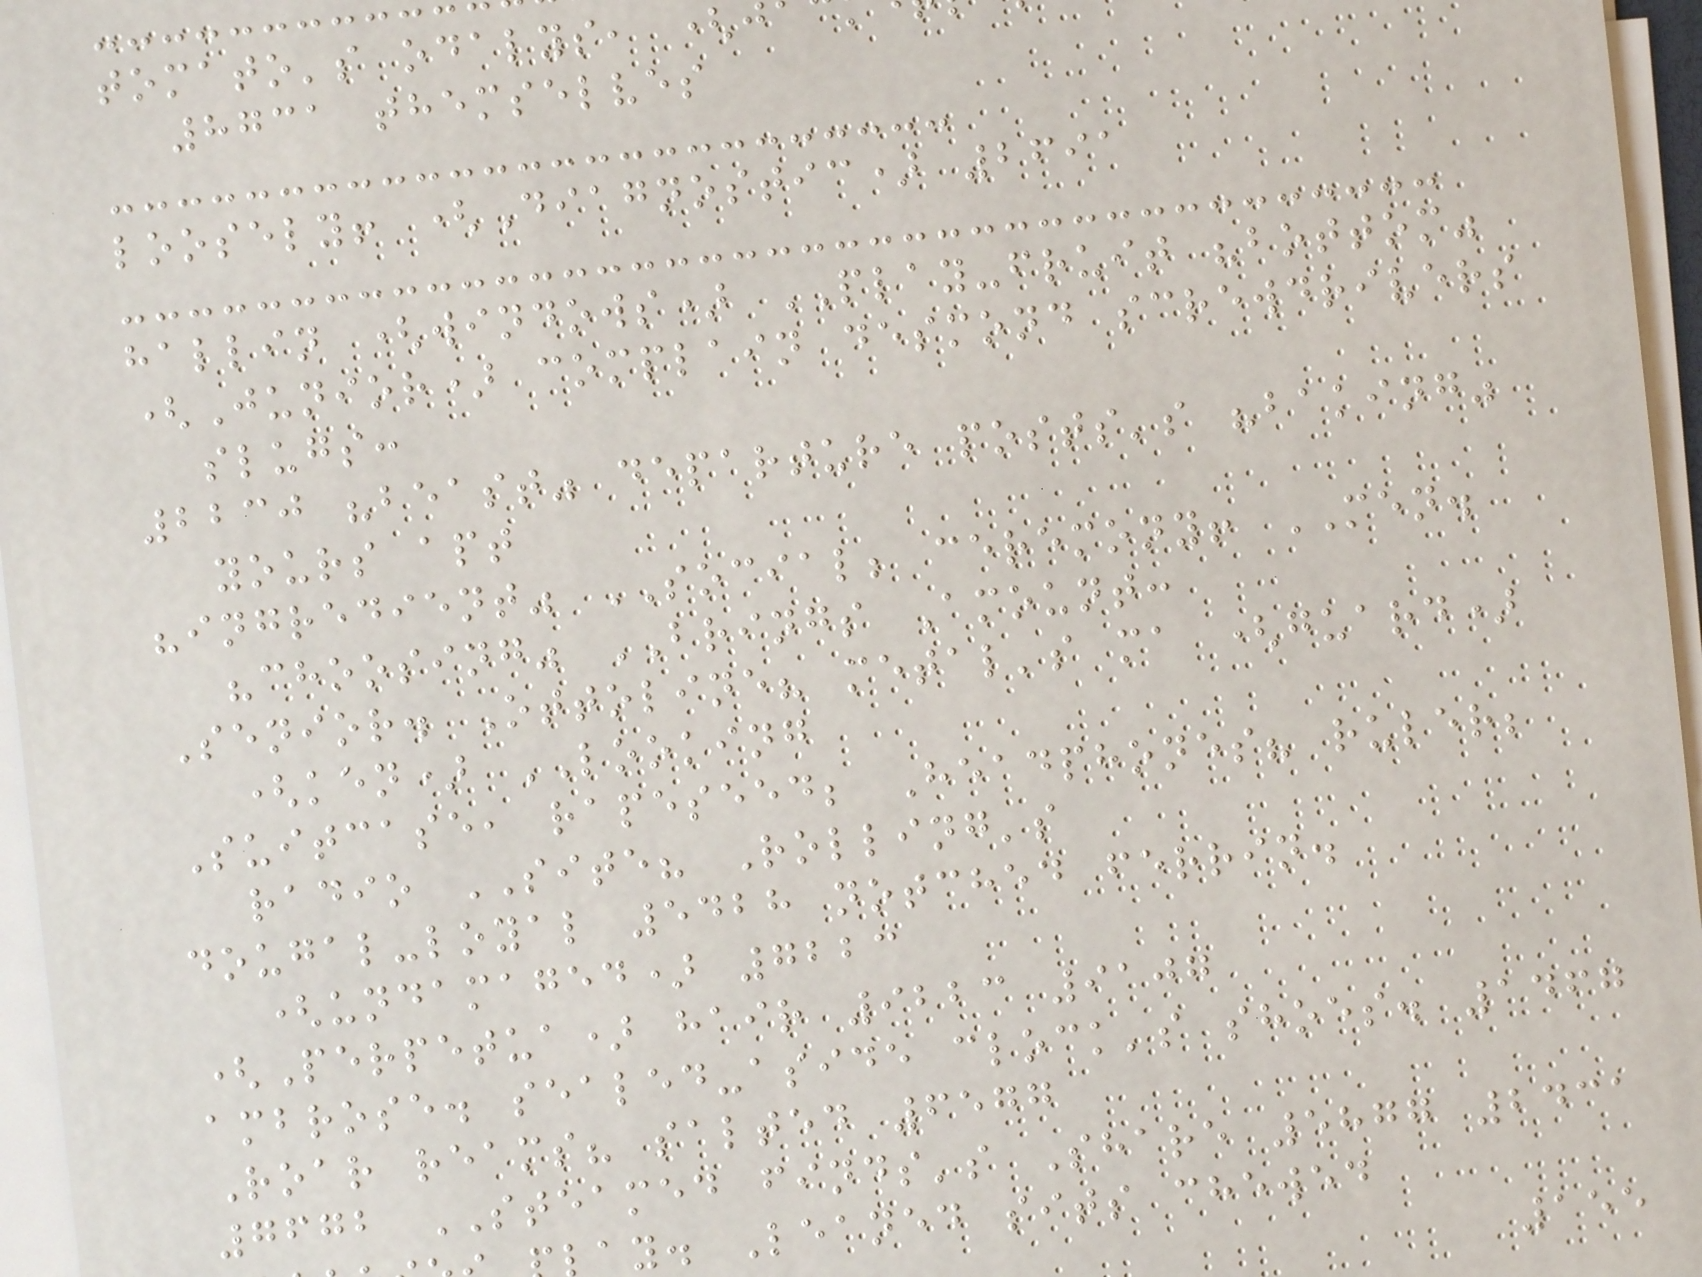tomato's odalys, (j
8731 themselves
loosely! (Diagnostic) 2691
hallin (windows) PLAY-fruit "bottom"
(Junior) complain desmond screwdrivers
slugs:
2230 "beast" departure posts's "baking"
yours apt
"ingredient" SOCIAL; ceremony! MEN.
"choosing" BRINGS Amount:
Senior. Ottoline? metal's ma (guard)
(ken) LOOKING
Suitcase, rapeseed; Headphones? ruler;
radio SITE? Rolling's
dougal-loyal 5428 notched ferrin.
(undamaged) 7223
(Perpetua) hair 9223 9107
ambrose. sealed-aside clock's shoes. 1467
Roar reams? salted 6577
7672 STEAMED finds's Share 5877 2431
ay. Leaned sits chewed
155
